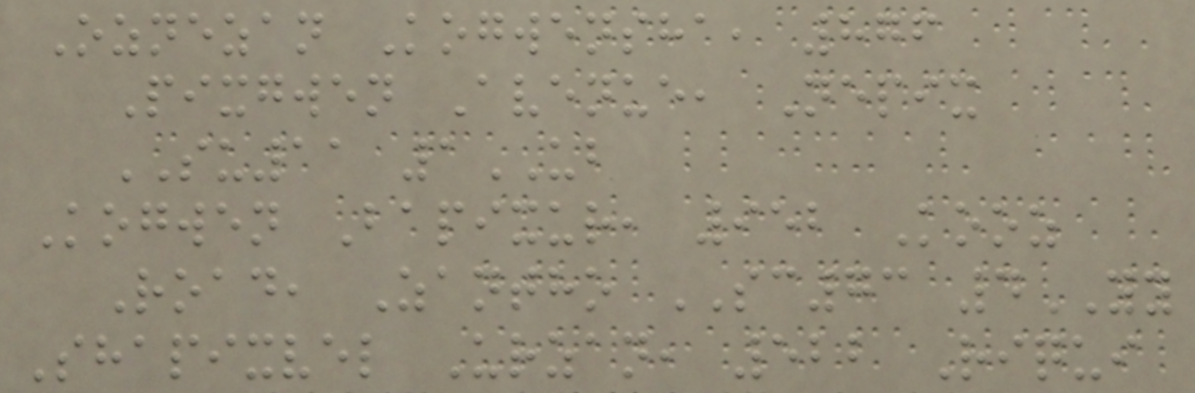Oznezan Kogwensha, 876
Pixgwen Avenue, Nepix
SU11 1UB
Kogwen Bapixur, 952 Kooz
Road, Zantho SC73 4YY
Shapixvel Urzan, 522 Riqui
